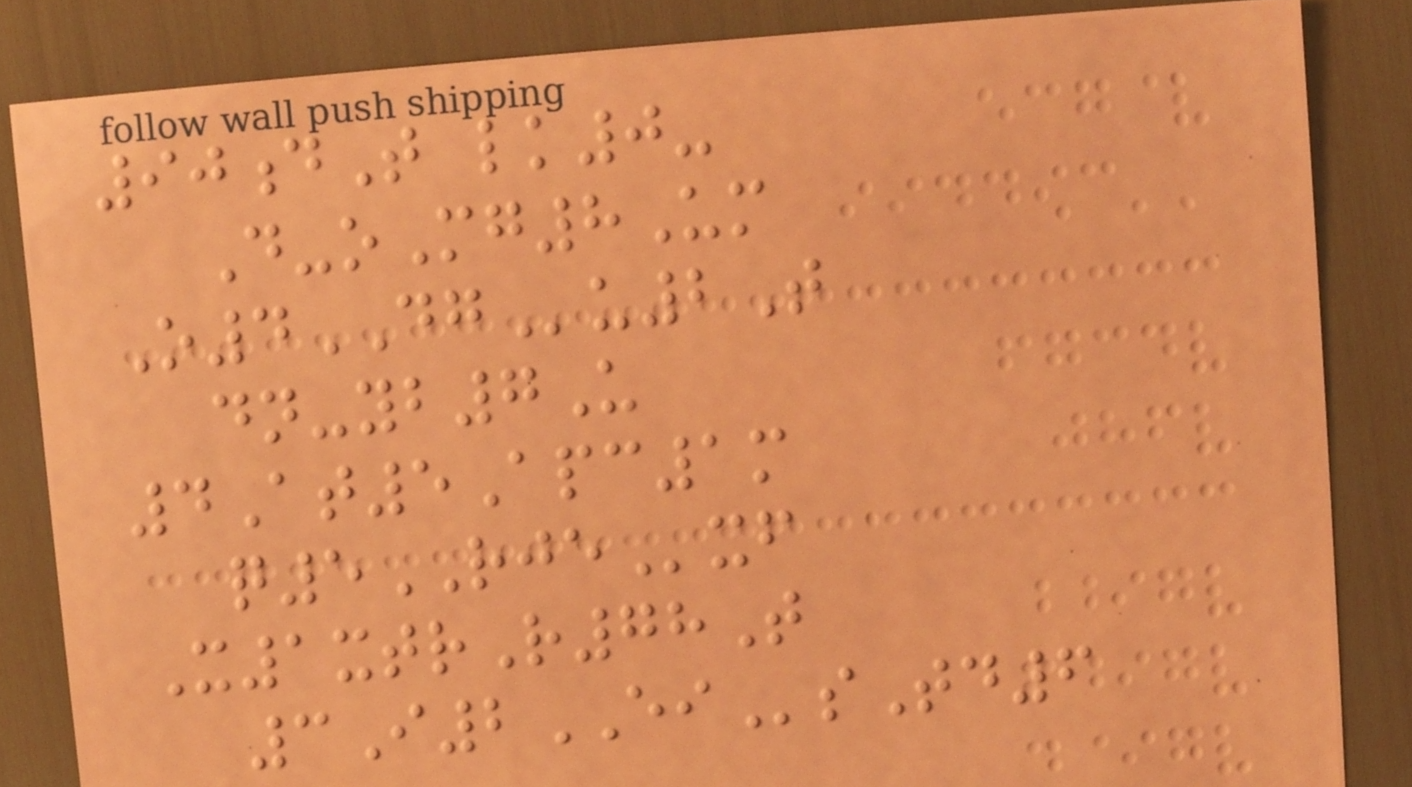90dT lk0-
D-oMg8Um
O4DGu2T
dn-yb7U
4At5Apc1m
q5RJExf
X1xtrR78T
3I2EIsTd6
